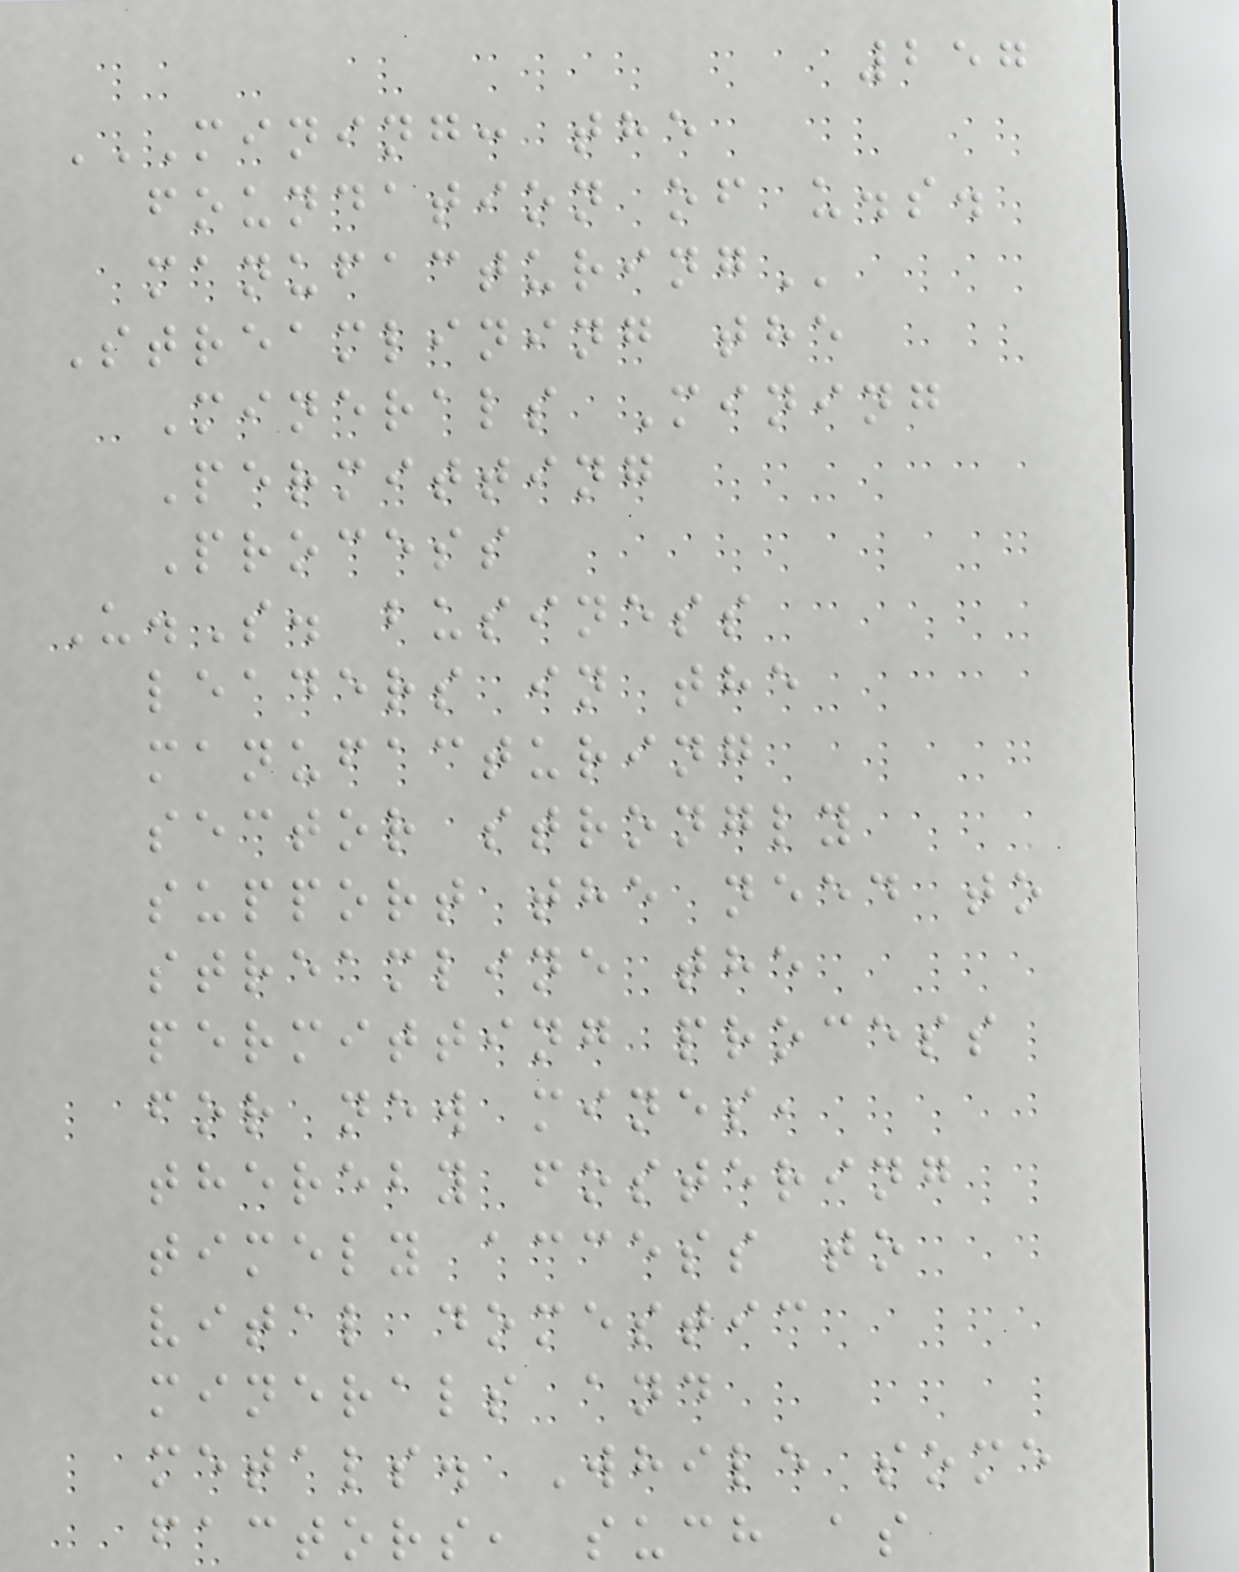257
MINING: THE
FOUNDATION OF U.S.
MANUFACTURING
Streamlining the
Minerals Mining
Permitting
Process
U.S. business
leaders in the
manufacturing
sector strongly
support the need to
streamline the
permitting process
for new mines,
thereby fostering
timely access to
vital domestic
minerals and
metals. While some
factors, such as
